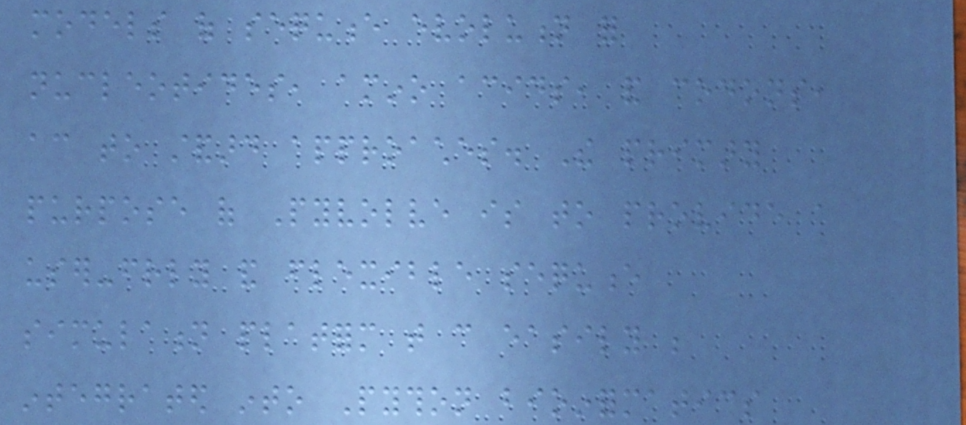models of sequence evolution for
nucleotides, amino acids, and codons,
according to standard approaches. The primary
purpose of Pyvolve is to provide a
user-friendly and flexible sequence
simulation platform that can easily be
integrated into Python bioinformatics
